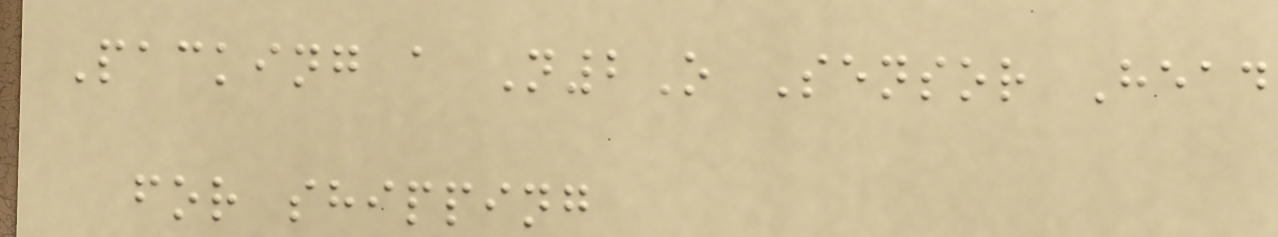Packing a N2O Sensor Head
for shipping
